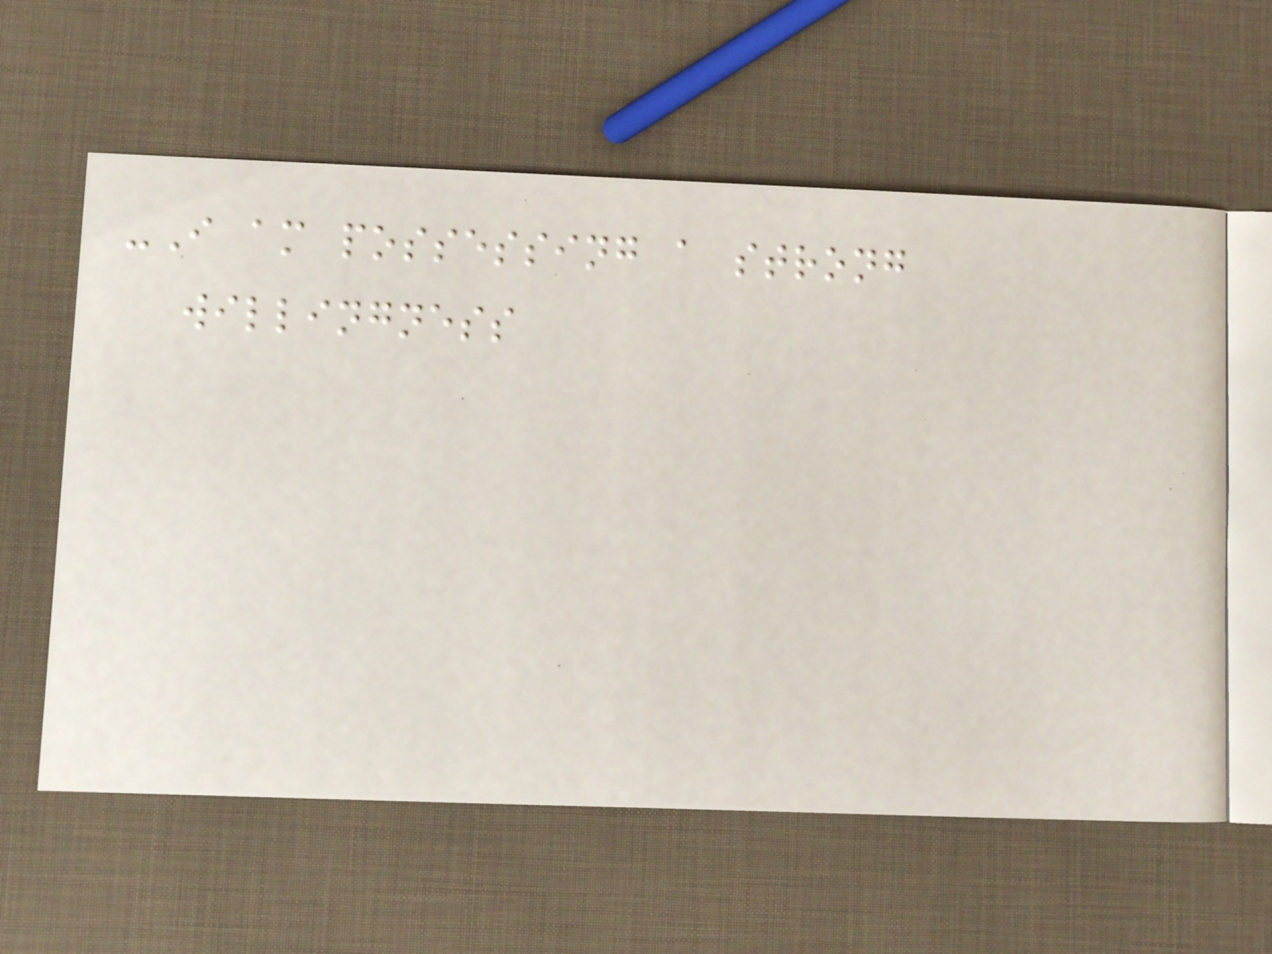-I am possessing a strong
willingness
